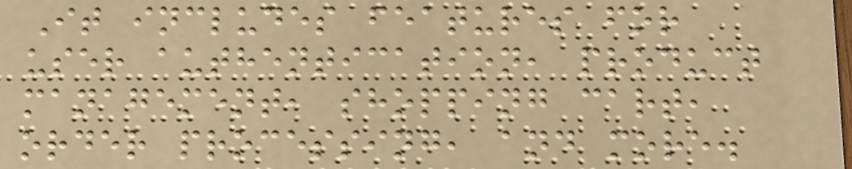It includes features for
user authentication, product
management, shopping cart,
order processing, and more.
